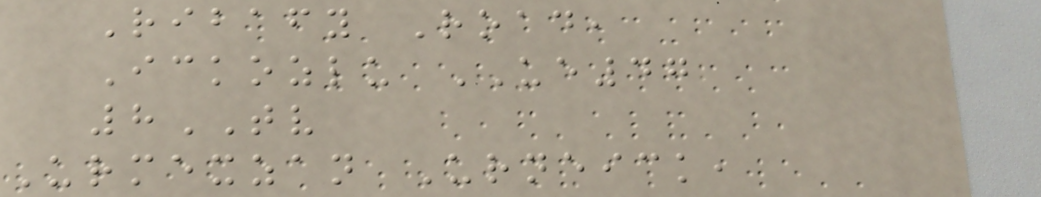Ribafy Road,
Ickozlu UE47
8TV
Urmexzan Urneick,
